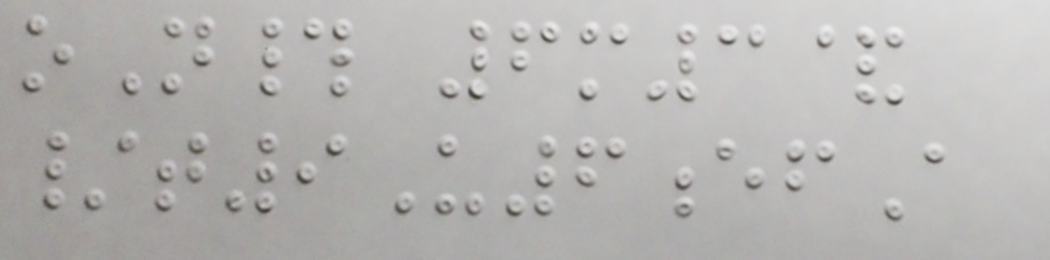oN# 6m3&
/t9U6efA
